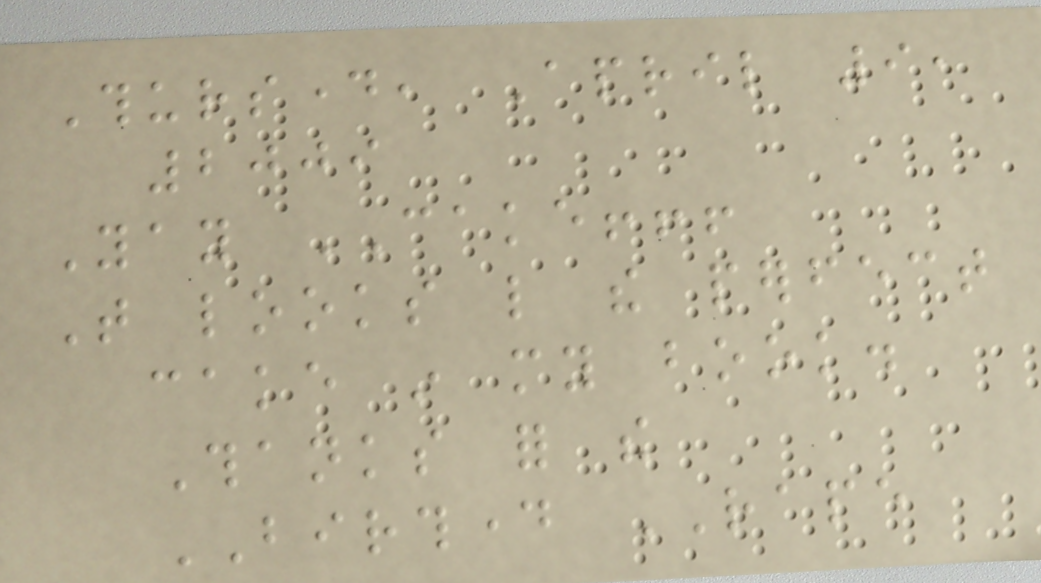Thursday, April 9,
2009
Yay CAKE!!!
That looks like the perfect
cake in my book.
Thanks for the
BIRTHDAY RAPE
